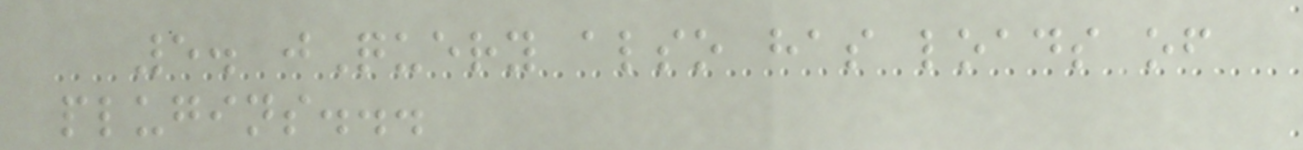5. jQuery also has loads of
plugins...
